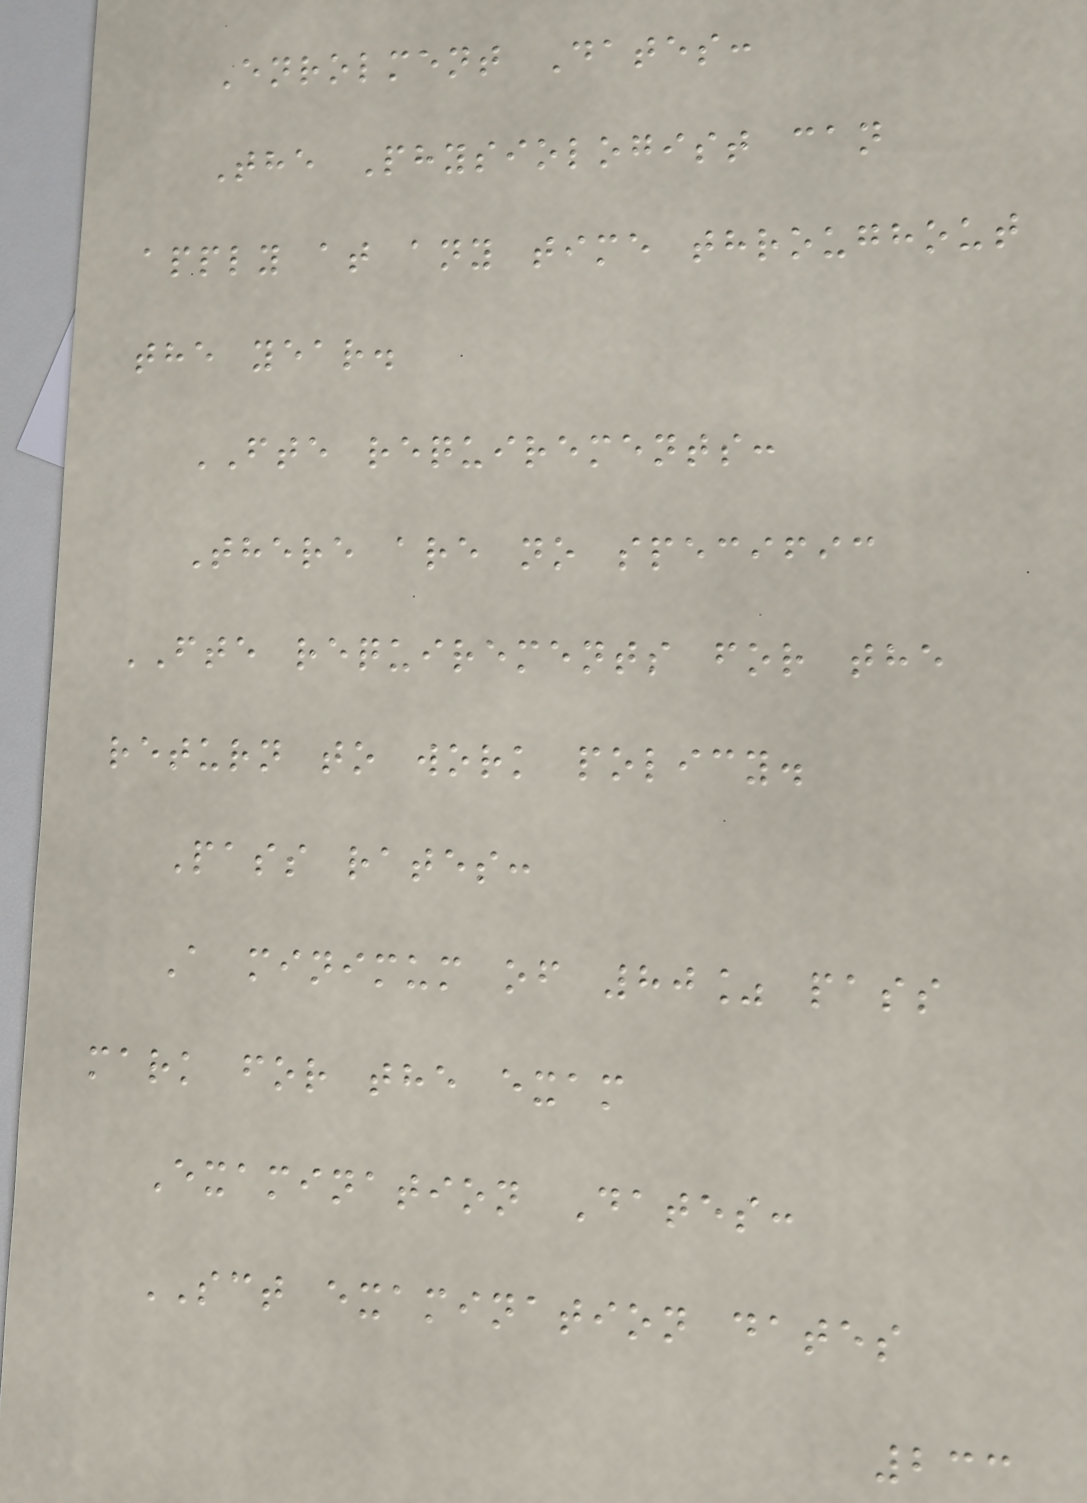Enrolment Dates:
The Physiologist can
apply at any time throughout
the year.
FTE requirements:
There are no specific
FTE requirements for the
return to work policy.
Pass rates:
A minimum of 80% pass
mark for the exam
Examination Dates:
SCT examination dates
233
